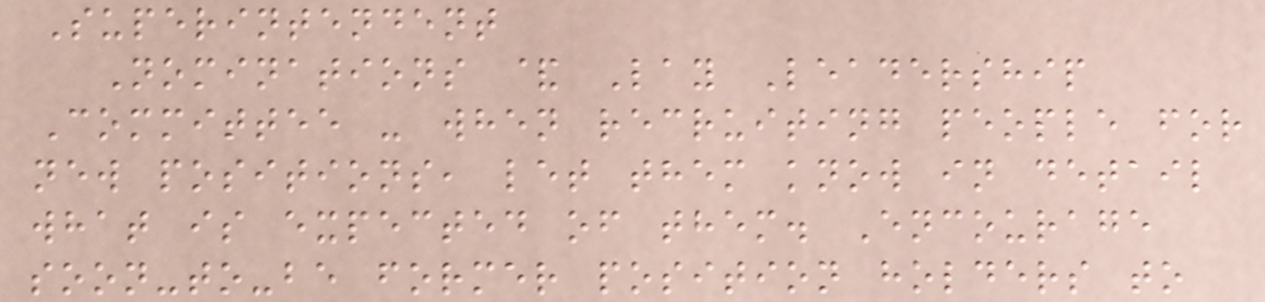Superintendent
Nominations & Lay Leadership
Committee - when recruiting people for
new positions, let them know in detail
what is expected of them. Encourage
soon-to-be former position holders to
